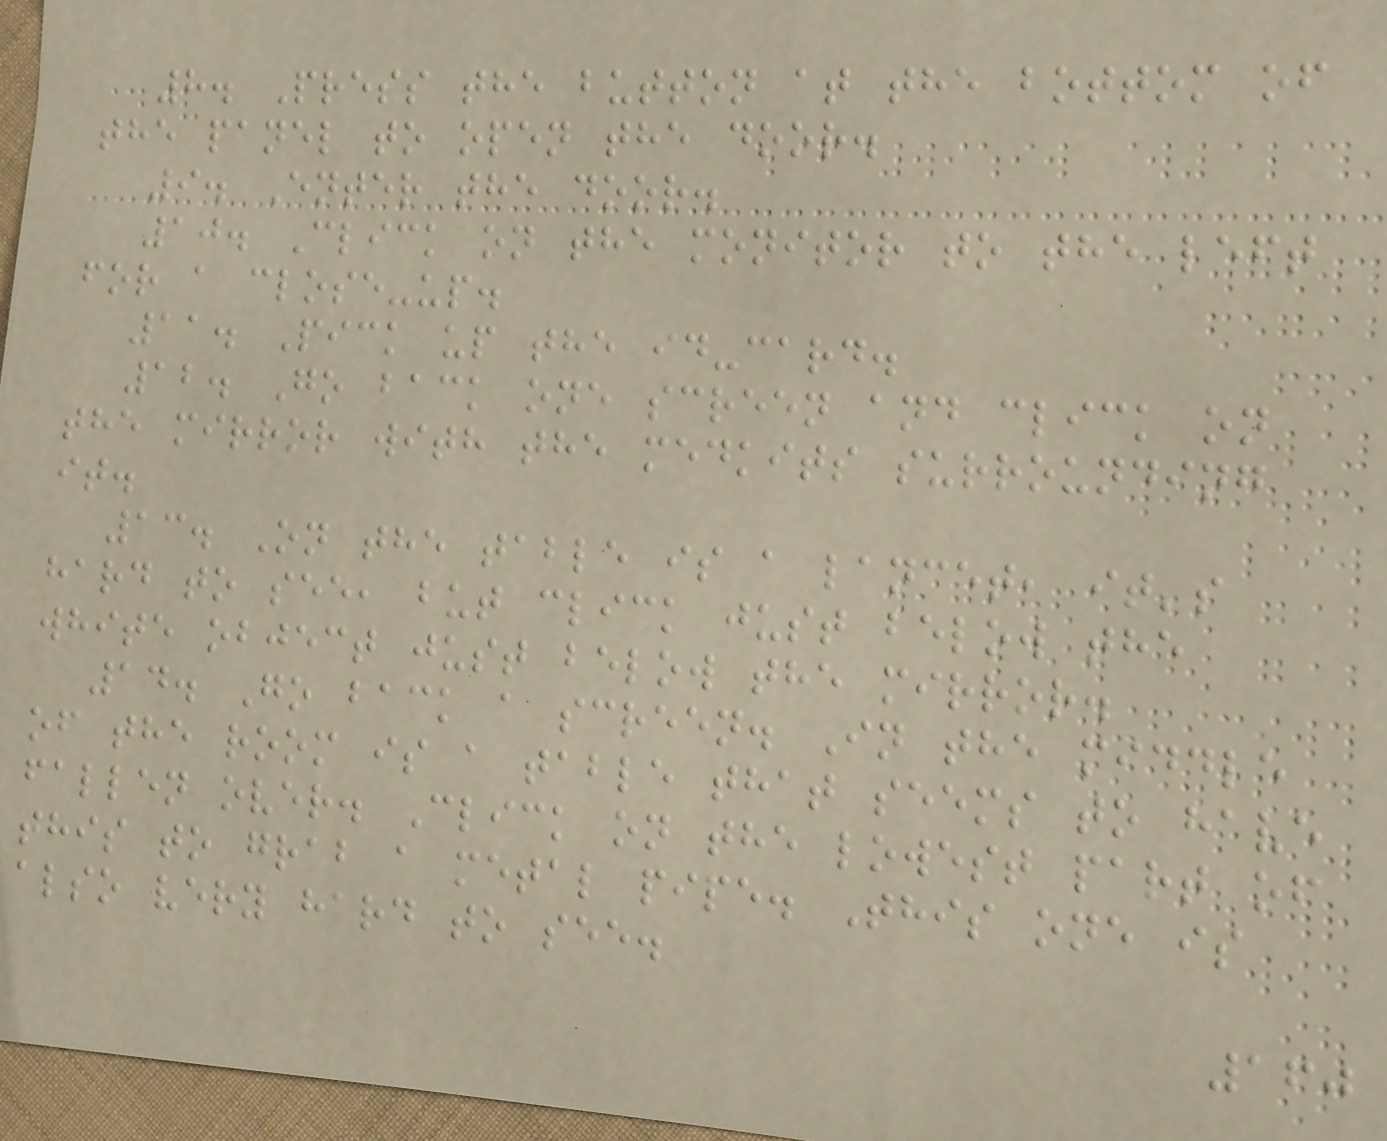8. Press the button at the bottom of
the panel to open the door.
9. Enter the door.
10. Click on the monitor to the left
for a close-up.
11. Pick up the id-card.
12. Go back one screen and click on
the mirror with the medkits surrounding
it.
13. On the table is a lancet, it's
hard to see, but click just below the
white object just below the mirror.
14. Go back a screen. In the middle
of the room is a table that seems to have
fallen over. Click on the lowest part of
this to grab a metal pipe. This one is
also very hard to see.
160
